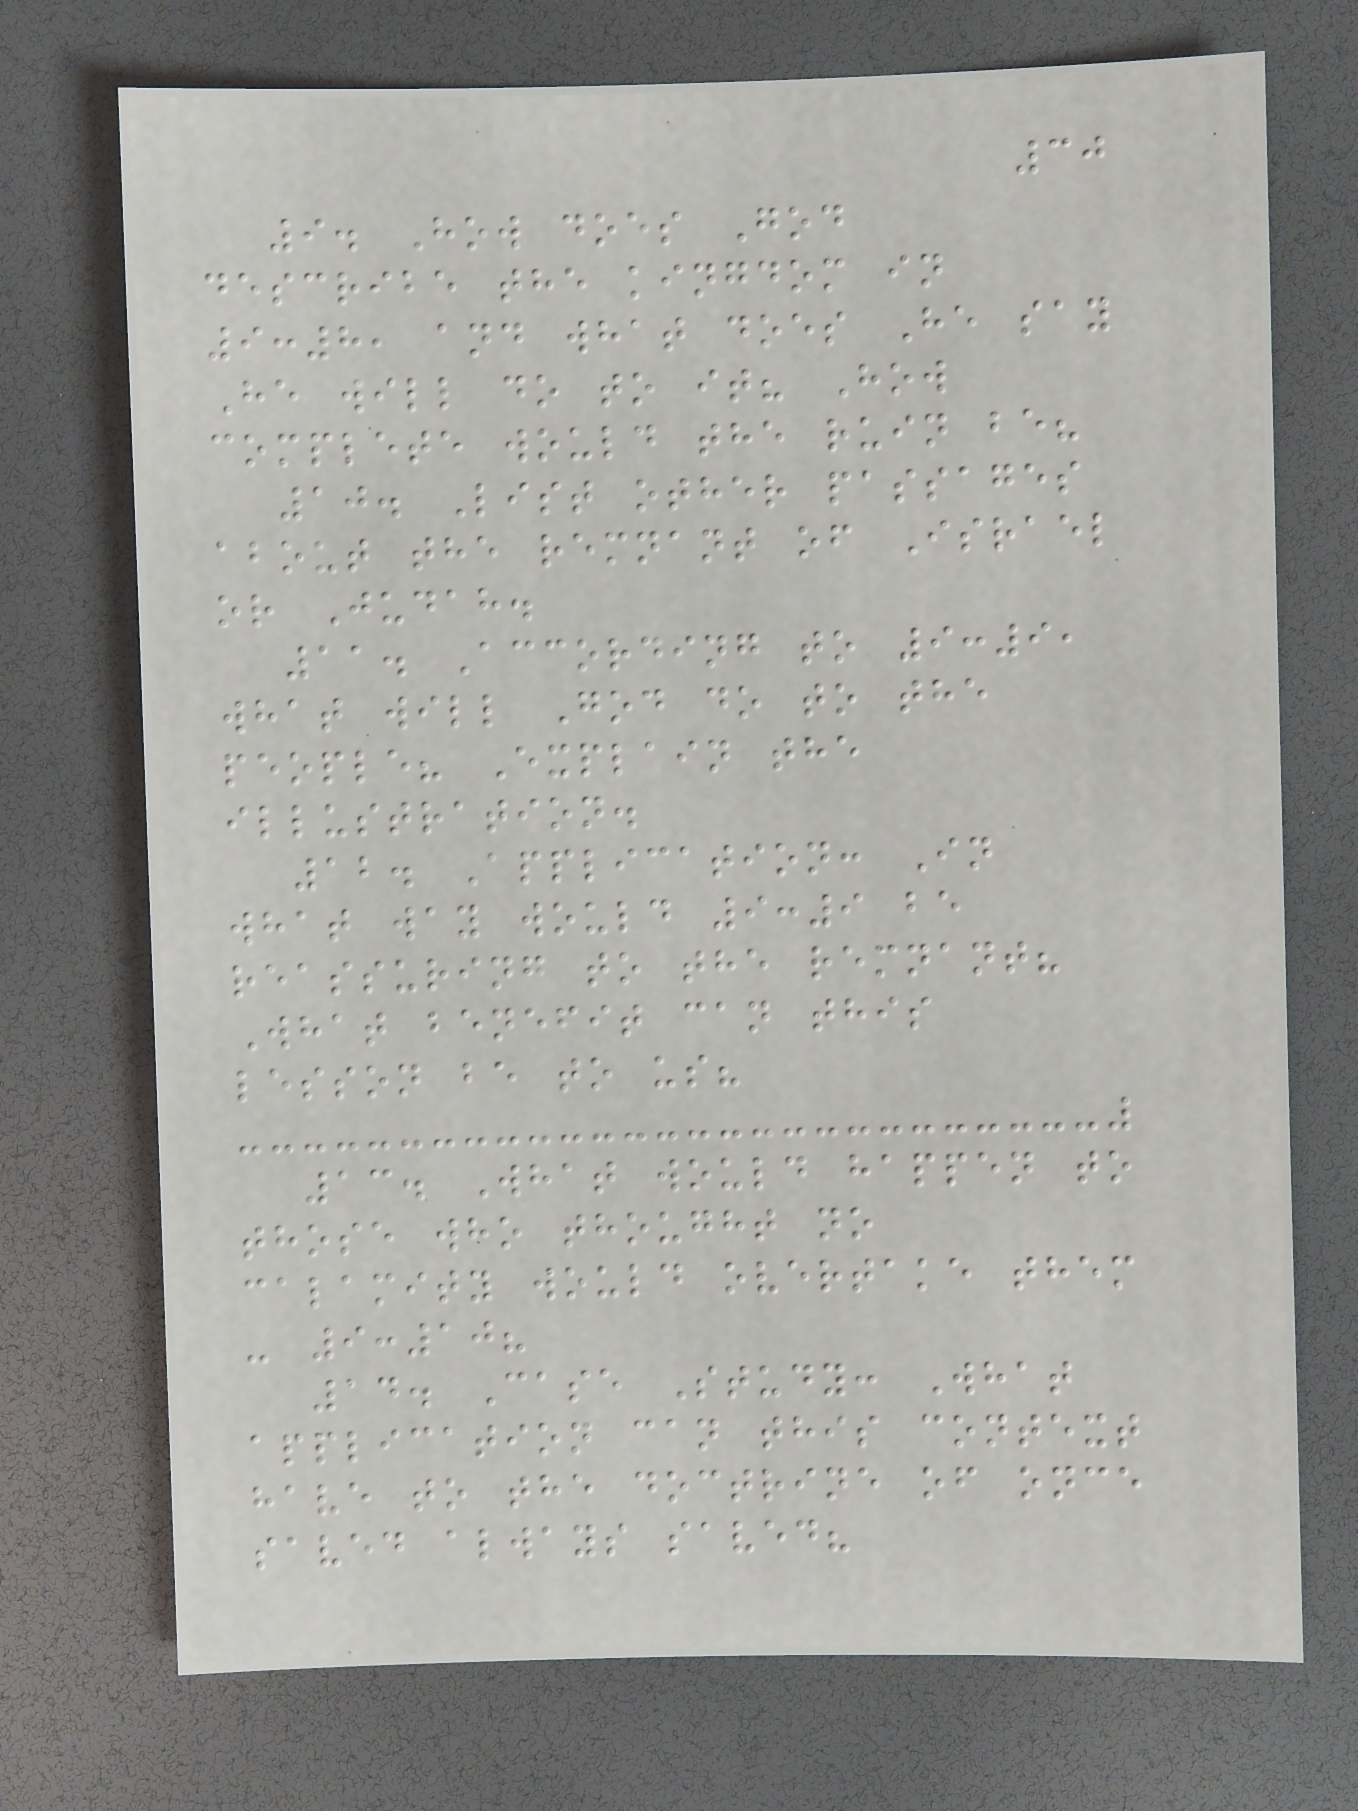30
9. How does God
describe the kingdom in
9:8, and what does He say
He will do to it? How
complete would the ruin be?
10. List other passages
about the remnant of Israel
or Judah.
11. According to 9:9,
what will God do to the
people? Explain the
illustration.
12. Application: In
what way would 9:9 be
reassuring to the remnant?
What benefit can this
lesson be to us?
13. What would happen to
those who thought no
calamity would overtake them
- 9:10?
14. Case Study: What
application can this context
have to the doctrine of once
saved always saved?
